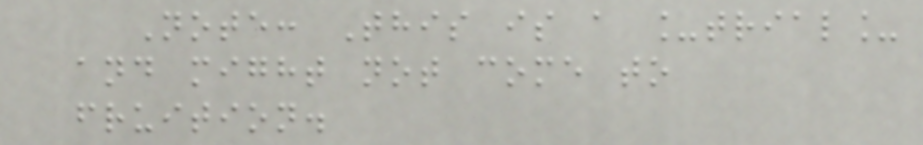Note: This is a _trial_
and might not come to
fruition.
